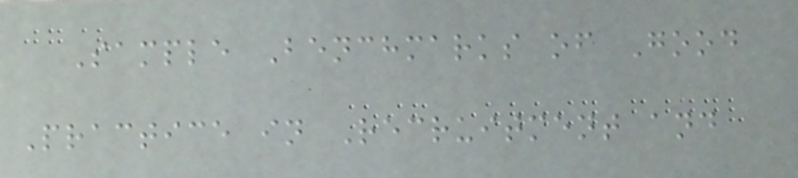Sample Benchmarks of Good
Practice in Recruitment and
